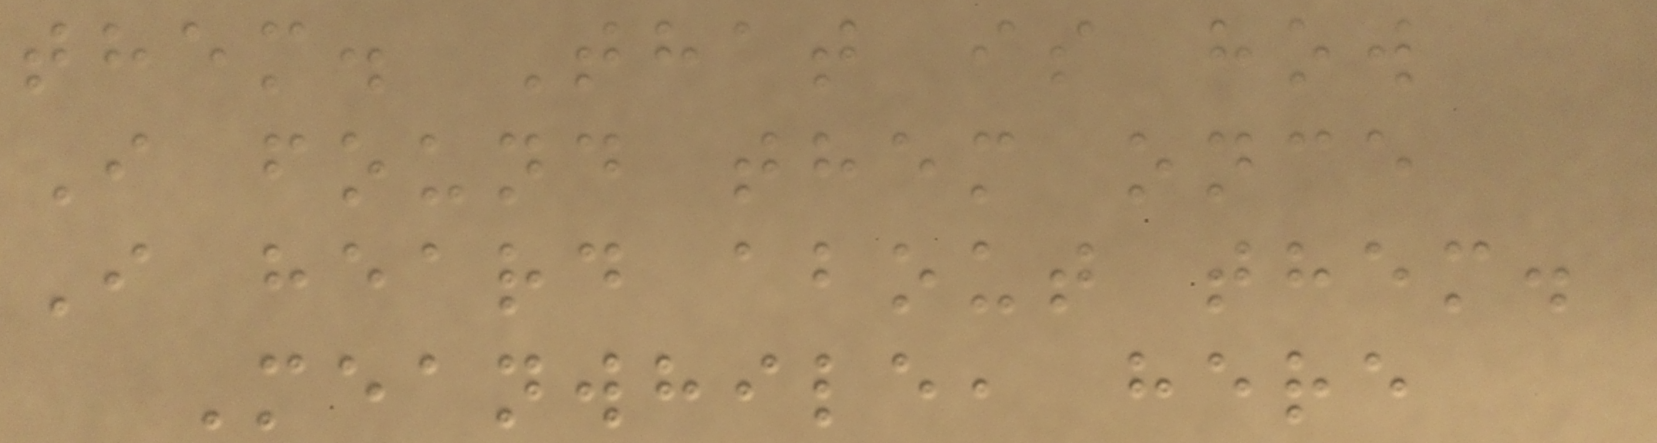them. That is how
I found them once
I heard about them.
Meanwhile, here
